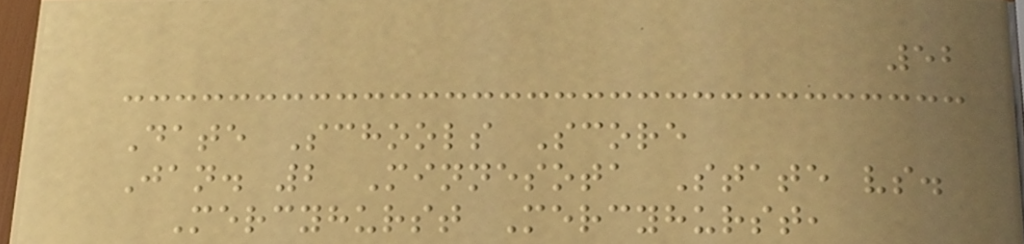52
Date Schools Score
Jan. 2 Minnesota State vs.
Mercyhurst Mercyhurst,
